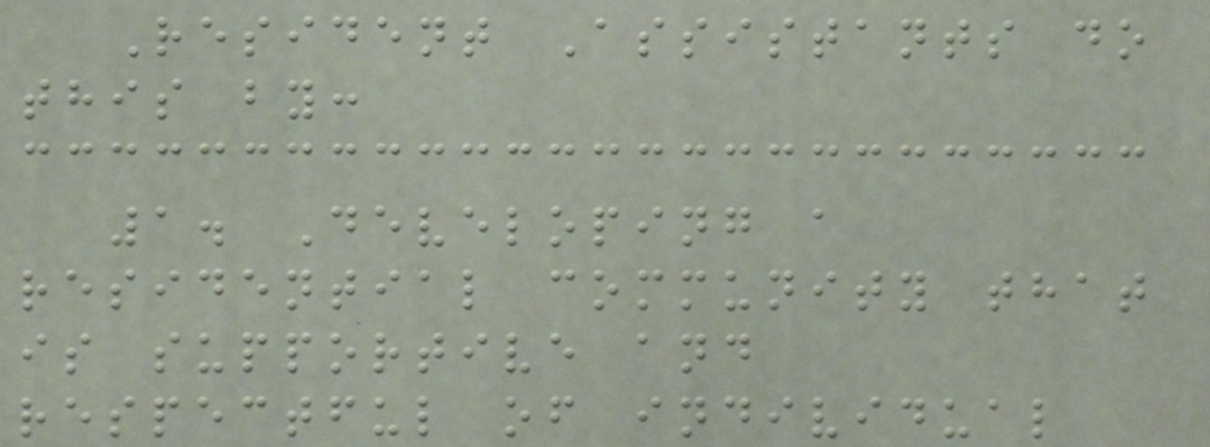Resident Assistants do
this by:
1. Developing a
residential community that
is supportive and
respectful of individual
